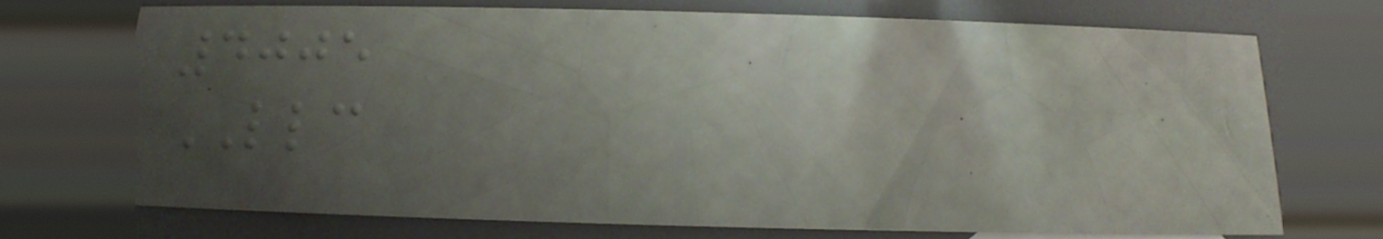4005
LLC
